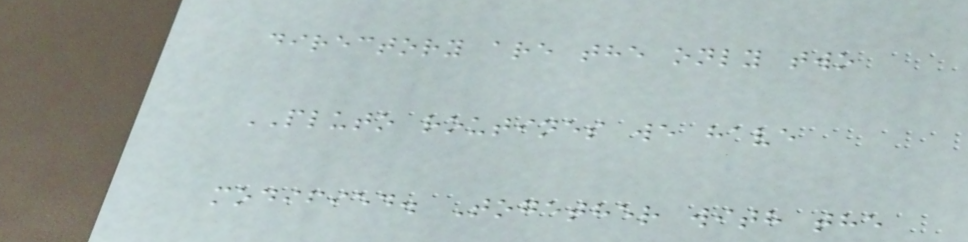directory are the only two
PLUTO routines we have
modified. Together with the
